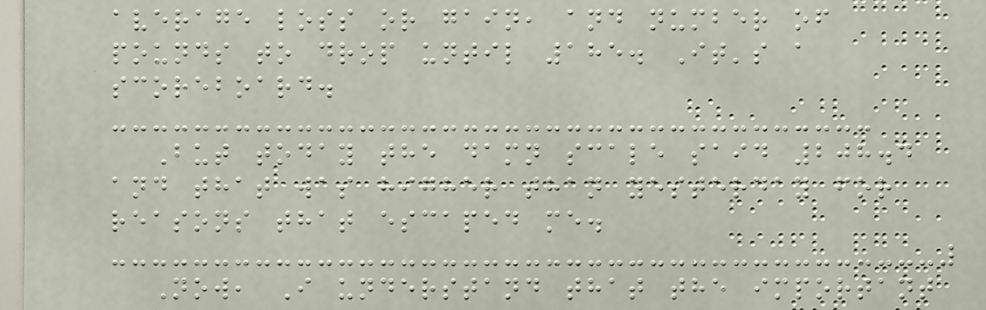average loss or gain, and number of
pounds to drop until 185. It's a
scoreboard.
But today the damn scale said 208.4
and that was higher than yesterday for
reasons that escaped me.
Now, I understand that the important
